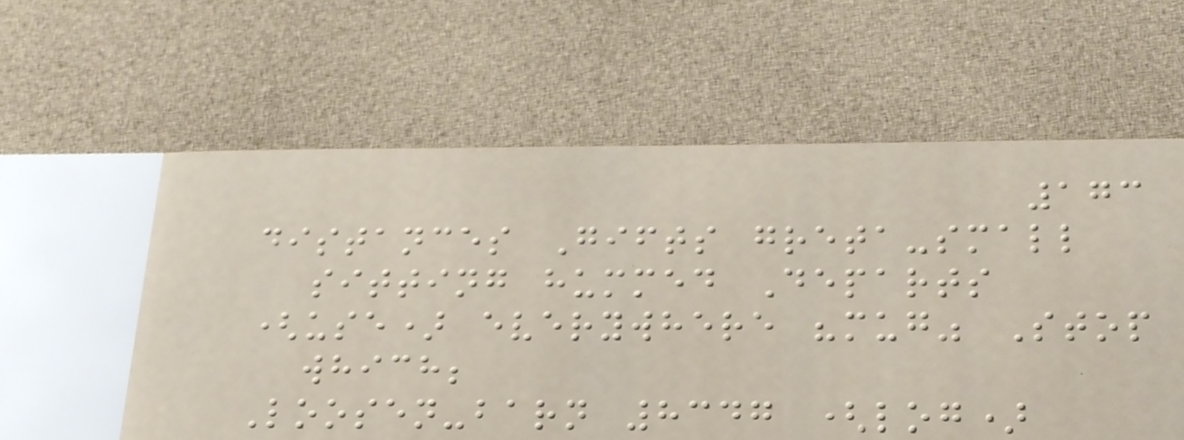173
distances Gifts greta-small
sitting hummed Departs
(use) everywhere "mug" Stop
which;
Loosen-barn 8347 (log)
